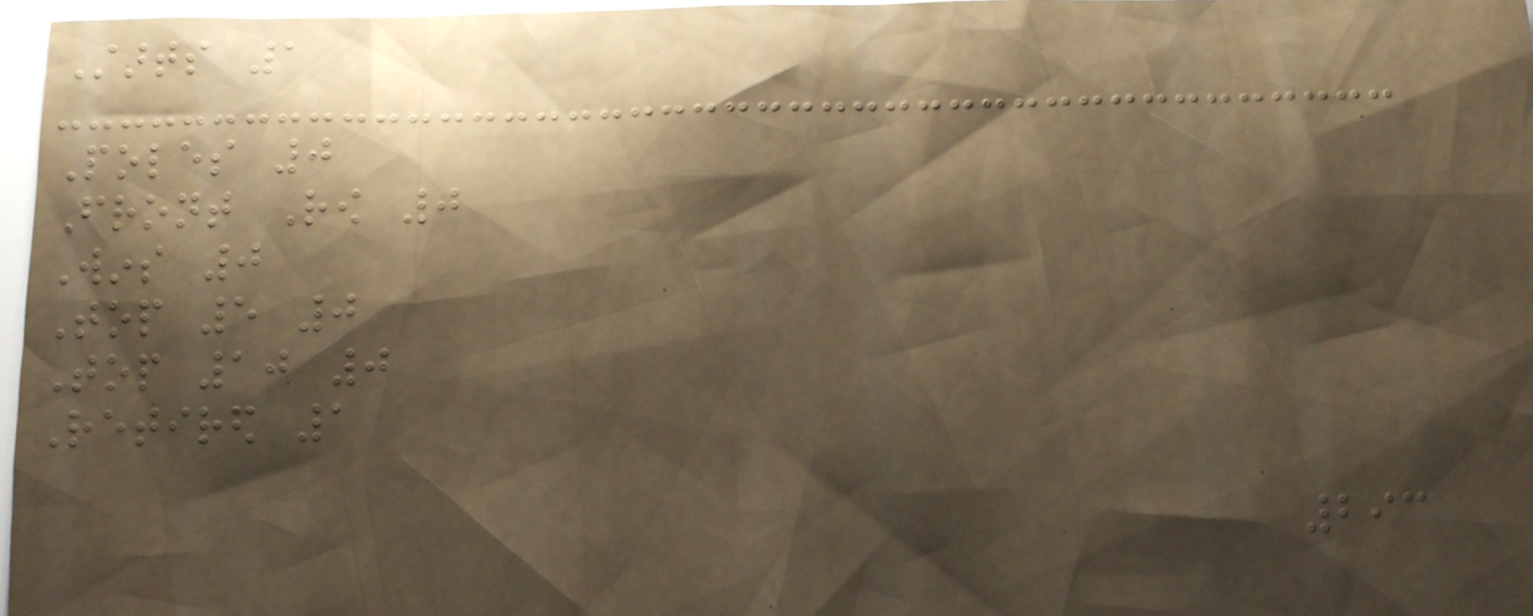Starts 1
Poles 0
Front Row 0
Wins 0
Top 5 0
Top 10 0
Retired 1
293
